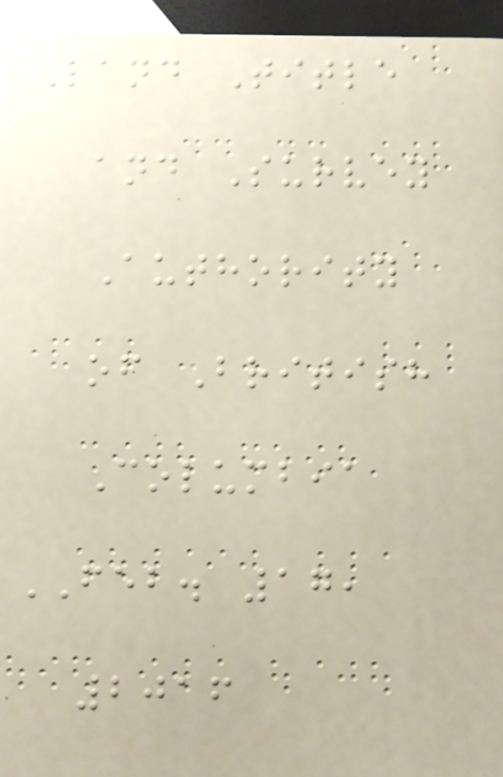Land Title
and Survey
Authority
of British
Columbia
FEB. 17,
2016
